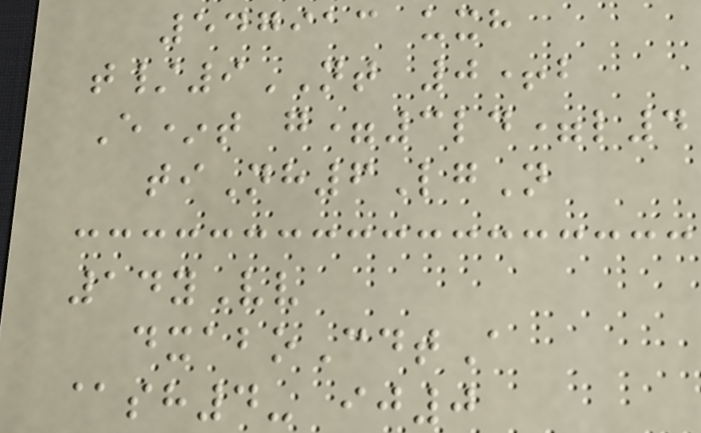547913 uxh
t/9NT 0+b
E*t g=3ld=l4
tiNh6LgN
14yVv
dxaboCdtA
@sh4- ij0
